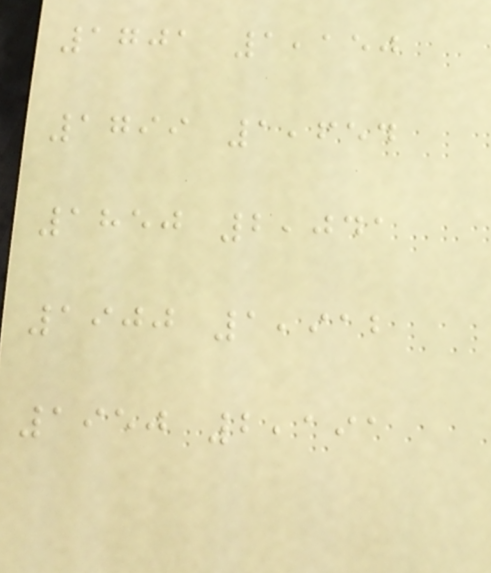1701 1,150
1799 1,654
1850 2,041
1900 1,912
1950 2,191
